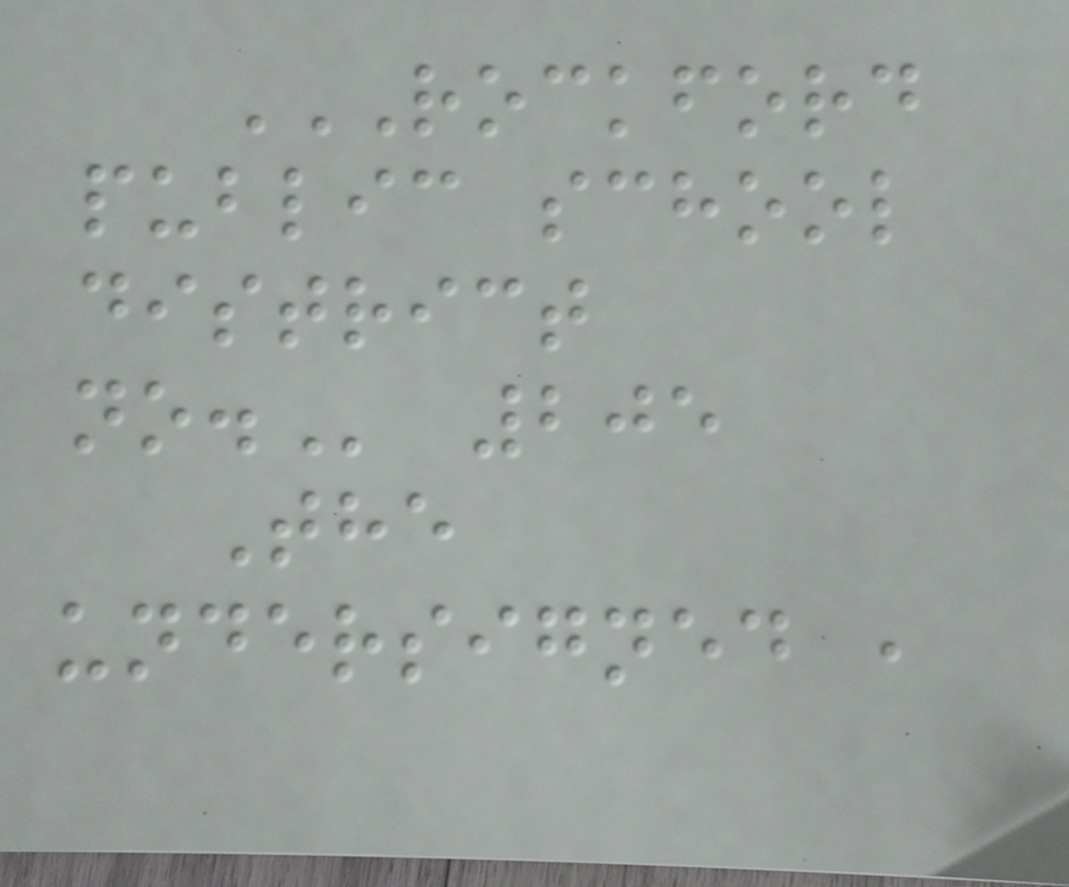ROCKFORD
PUBLIC SCHOOL
DISTRICT
NO. 205
The
undersigned ,
